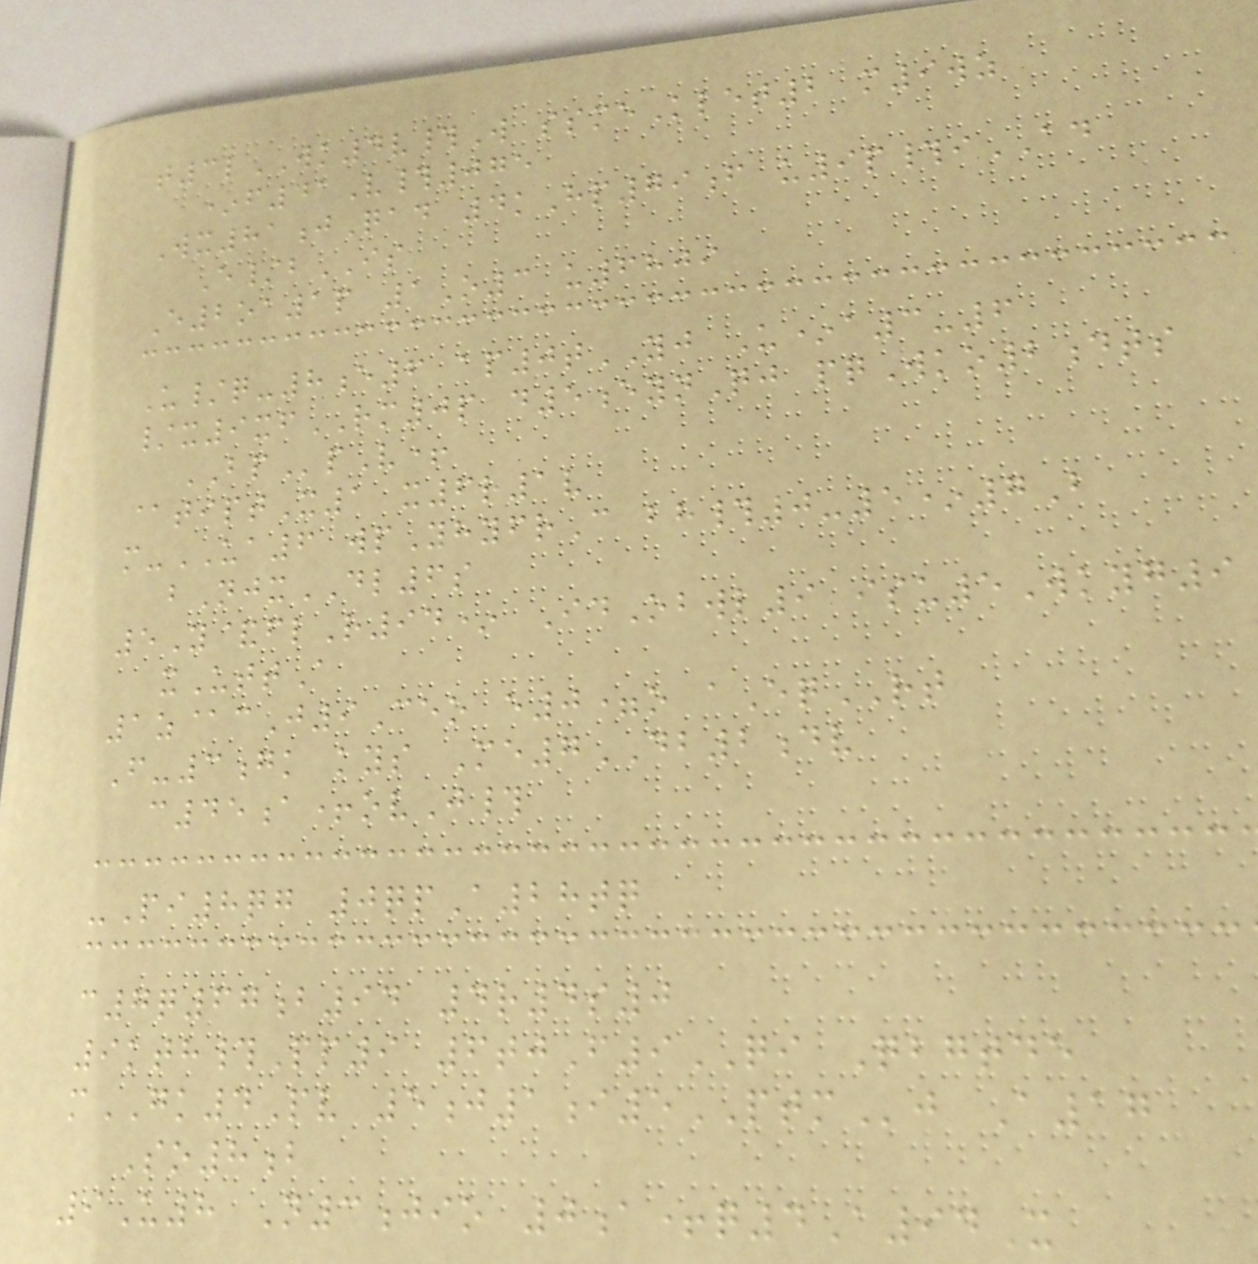t3lWK4v#W ssmeKlet2 m9wz
*f41V#075
Wx81jQad 4kHp79f u9p#iAD
E/bIS
E2oa1p 1O3 u6809
U/q-8e6 ap0tYJ U*a3-6
/x9xfRM0p d5eynQj pqWko2dts
BPpV+
@tiptX1 x6r1v
m-UA6 wpYhyfrC bh#0-5*7B
bNjxDL6s
5Y&flR94* IdObwl9 isu5Wkyg9
xUttA
1z@cJ9Ceo e0=o aEqRT
F-3gk kys Me7DB2dv
c45a+ovJ#
-Pi8qg 0qpA28tq
c7q67b94 4r4s0
9kth#Pp9 6tjF9QI Qbgtde
mGK4Pv 5j1i5PTMj A17
So8b
9U8 N3jio 0a+q4A94X
